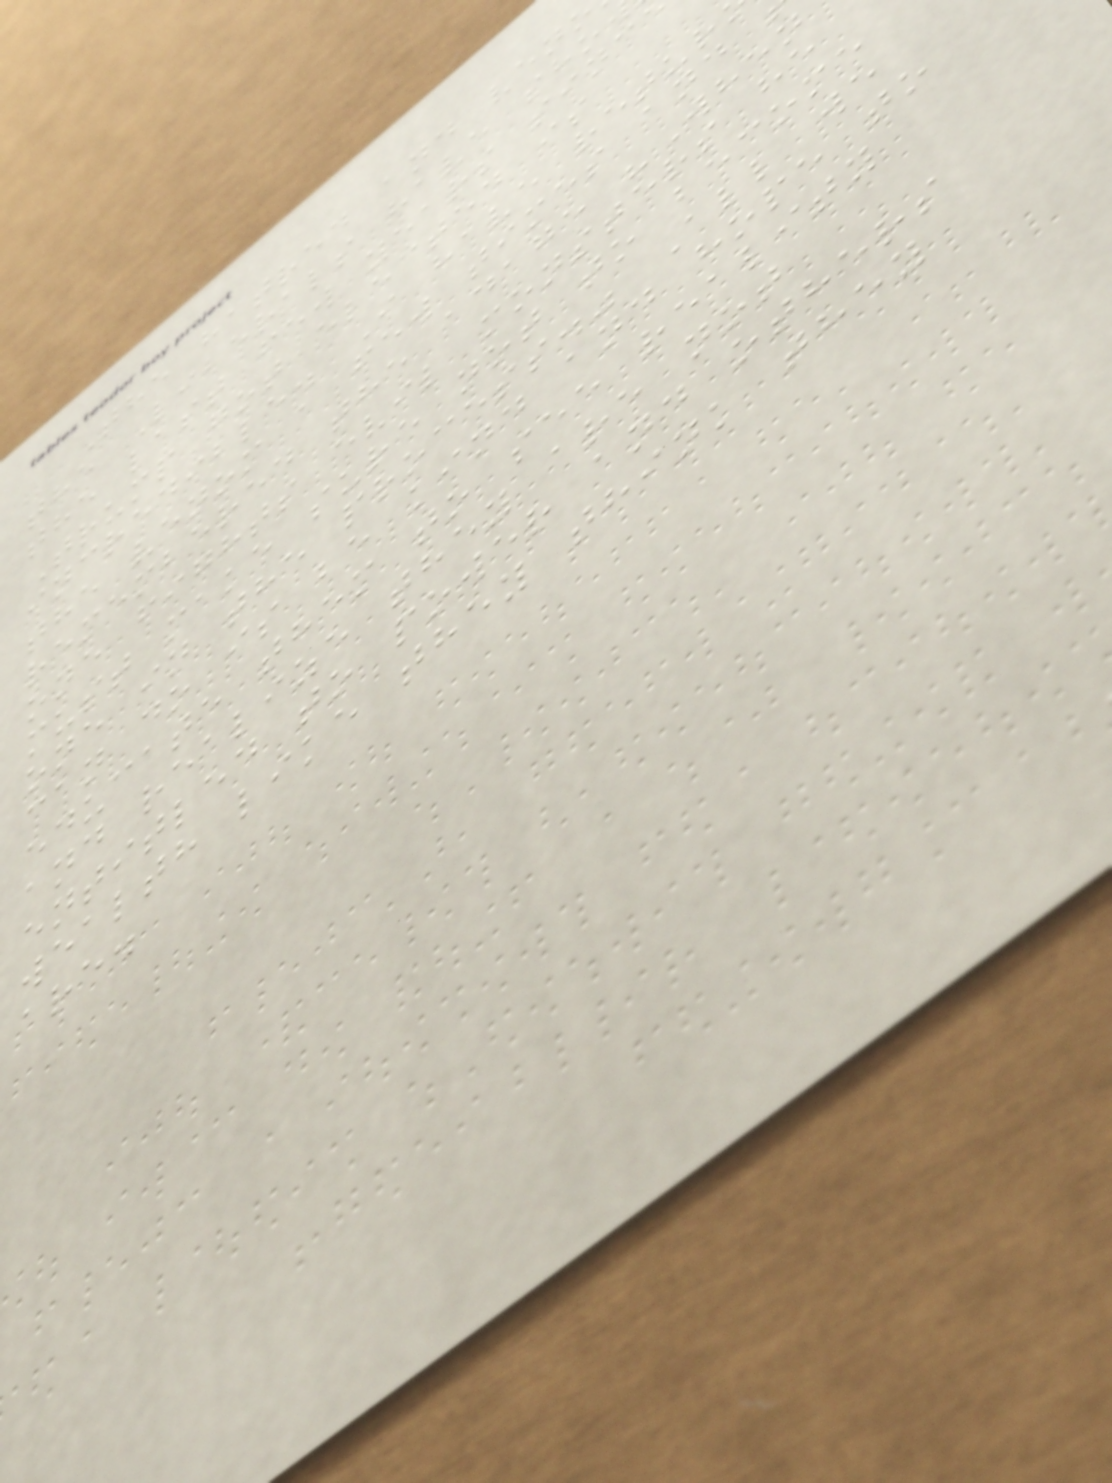The hatred and veno
the Liberals have sho
the last few years sinc
Trump got elected is
incredible. I have retur
the venom a few times and
remembered the adage "When
one fights evil monsters he
must make sure not to become
one in the process." All we
can do is be kind and hope to
educate them to see reality
and realize they are not
entitled to power and others
wealth like they think they
are.
